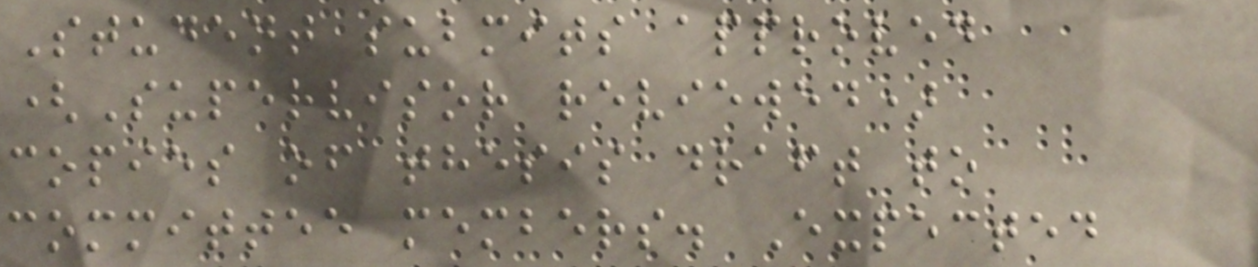Student submits approved
(Supervisor reviewed)
copies of thesis draft to
committee members. Expected
